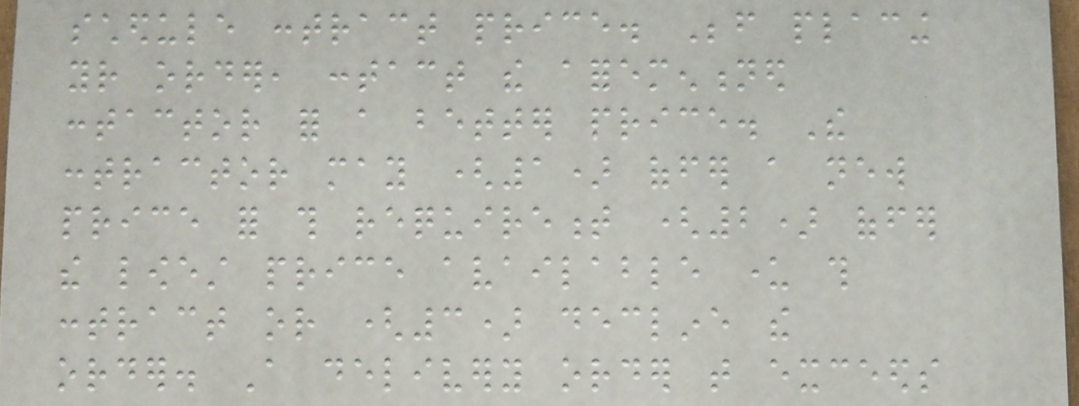schedule contract price. Before placing
your order, contact the aforementioned
contactor for a better price. The
contractor may (1) offer a new
price for this requirement (2) offer
the lowest price available under this
contract or (3) decline the
order. A delivery order that exceeds
